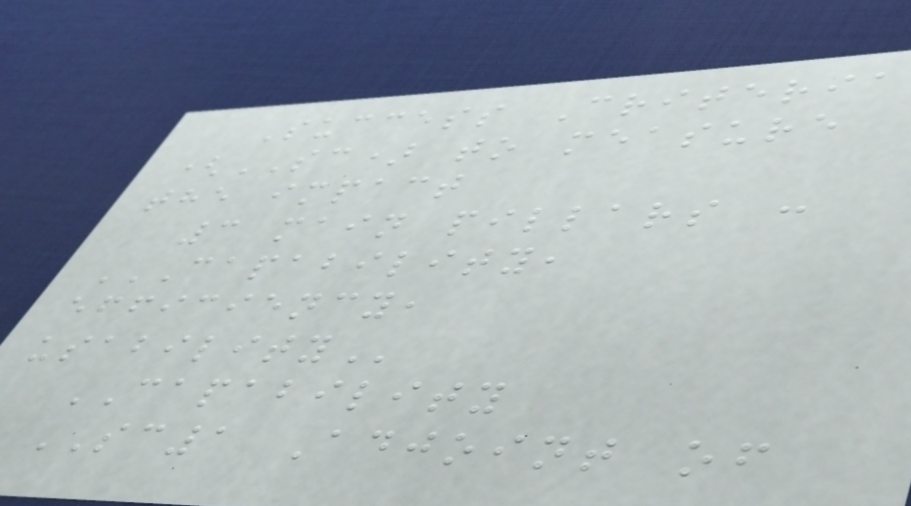Success Criteria
(SC) to measure
the impact
3 main pillars :
CAPABILITY,
EFFICIENCY,
USABILITY
CAPABILITY
SC1 Adjoint of
